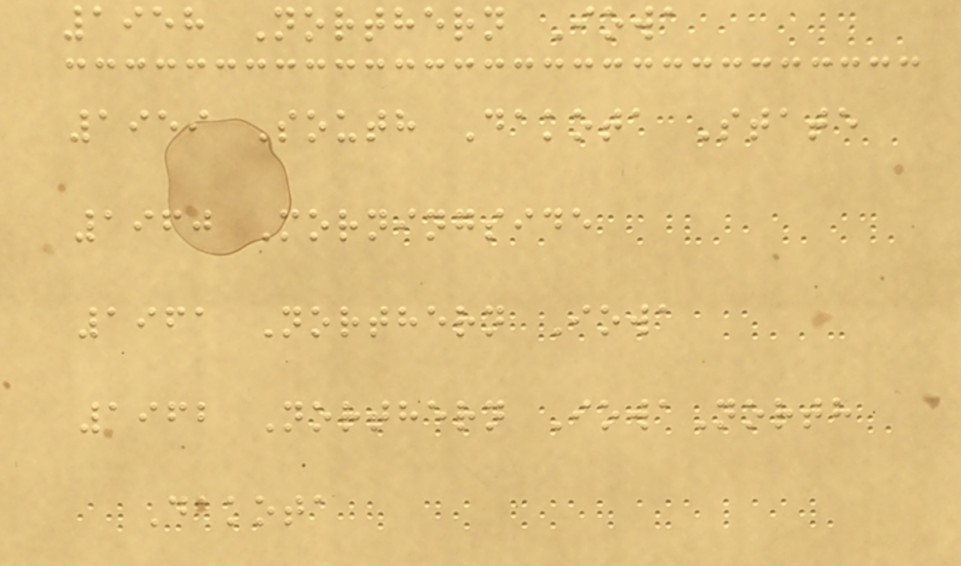1958 Northern Iowa
1959 South Dakota State
1960 Morningside
1961 Northern Iowa
1962 Northern IowaNorth
Dakota
